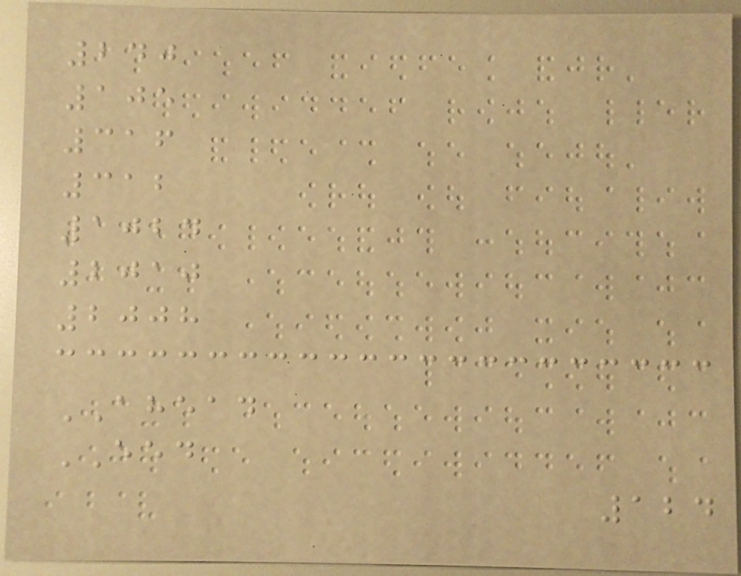240
105
316
312
1024
2010
2008
AHEAD
EED
124
